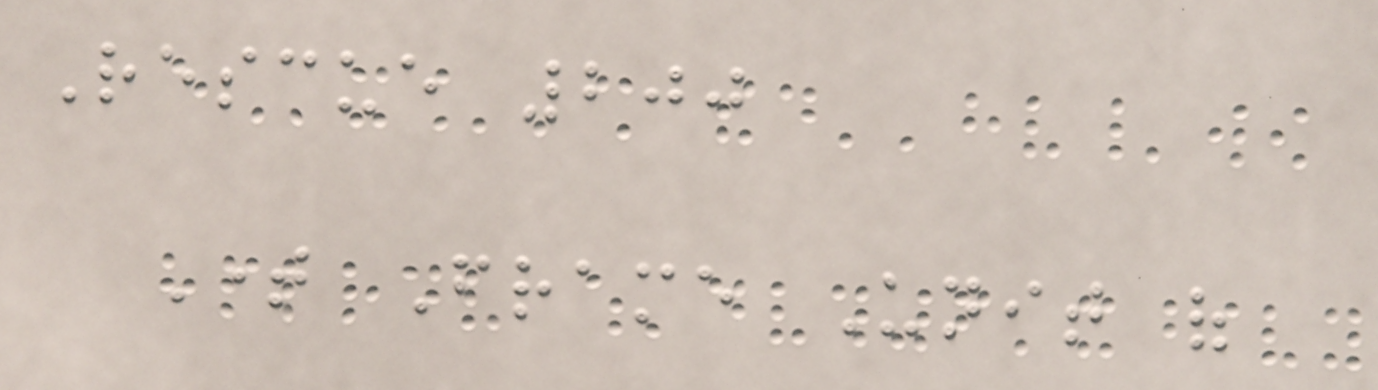Rescue 200
Time Frame Unit of
